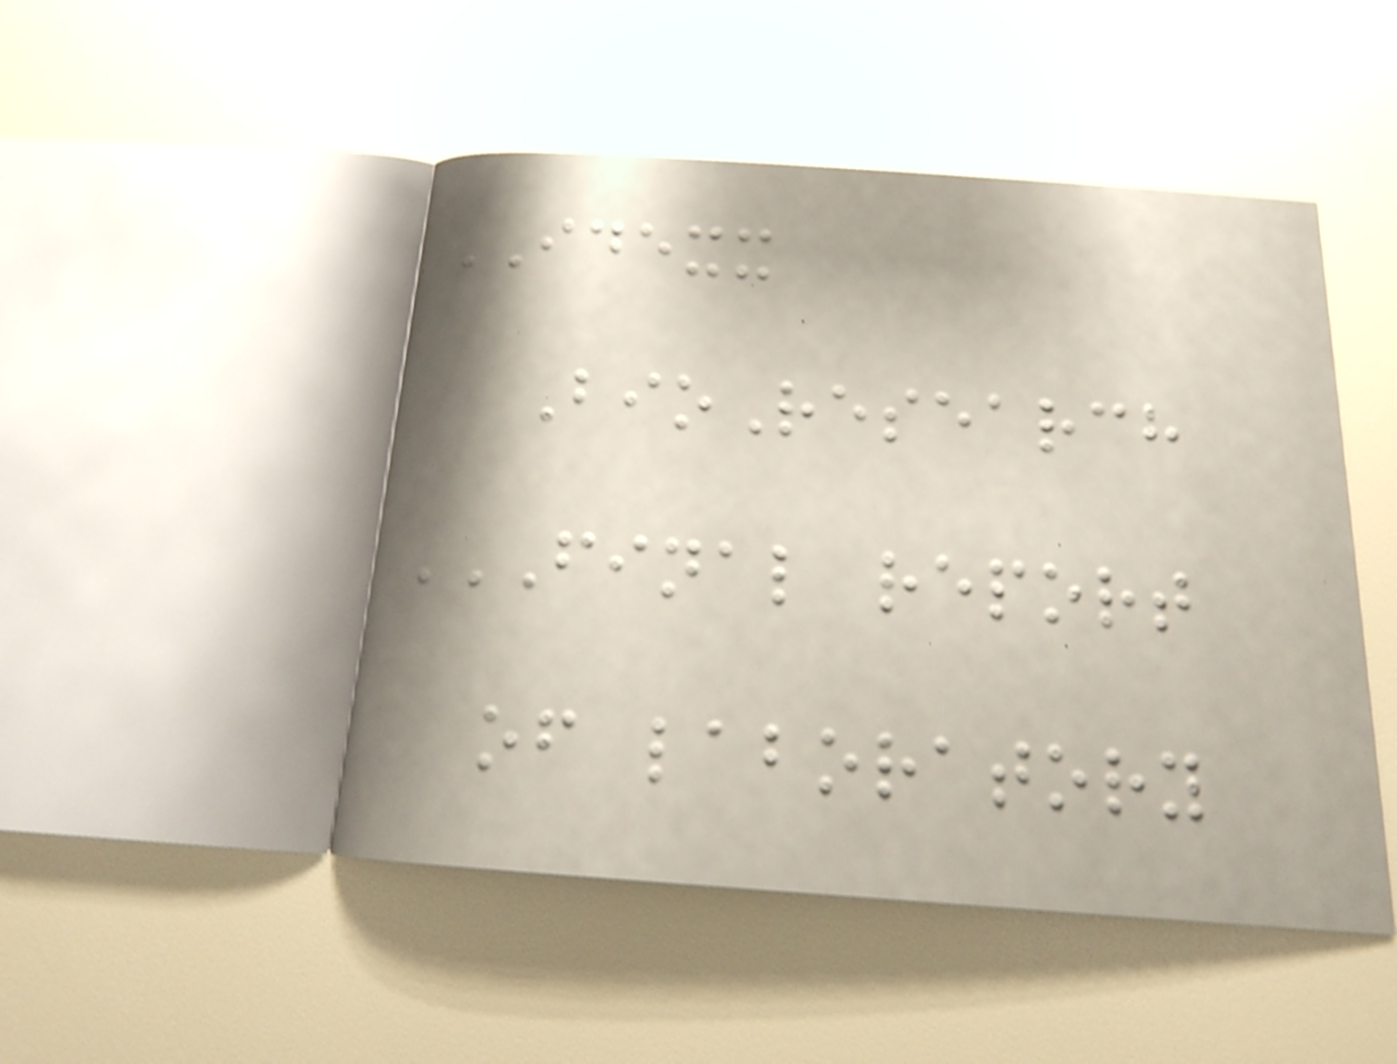IDEXX
BioResearch
FINAL REPORT
OF LABORATORY
